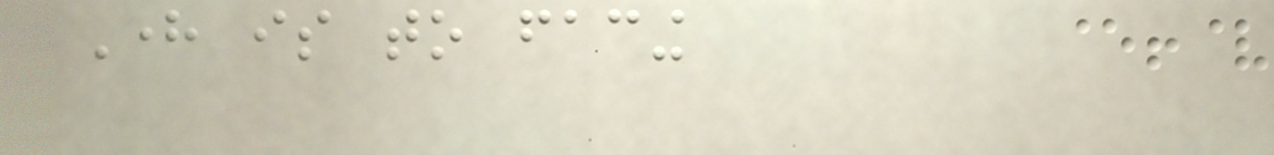Here is to facing
